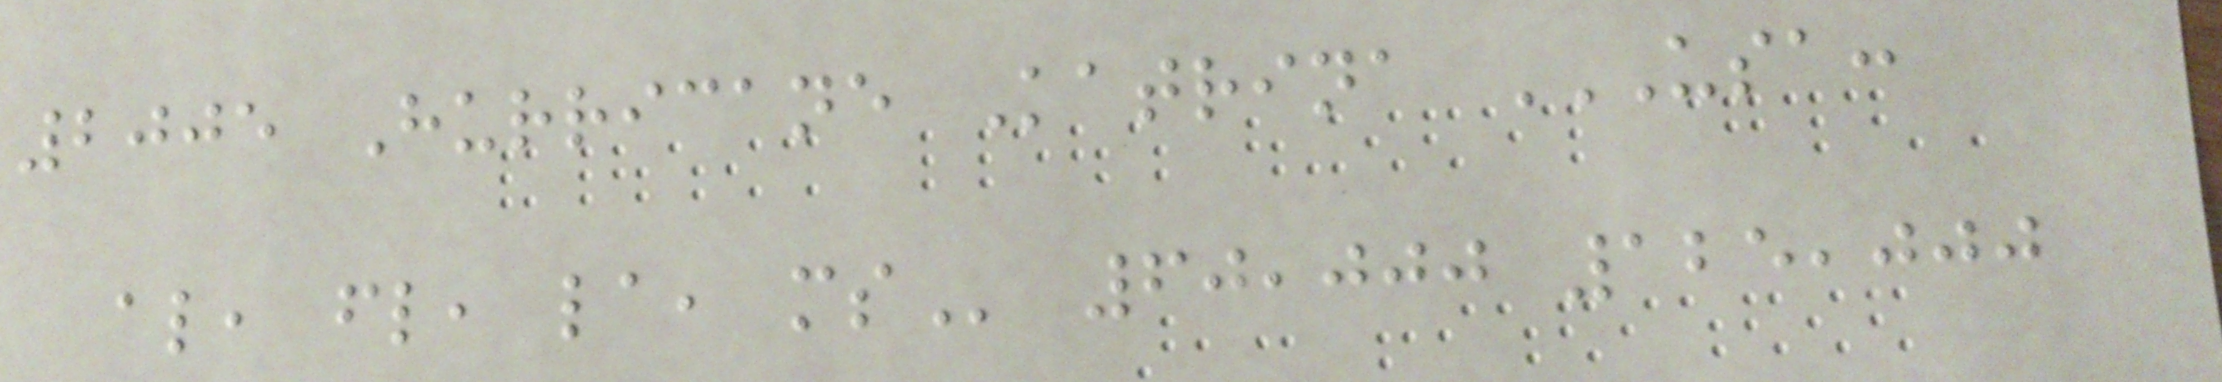2005 Hurricane Katrina USA:
AL, FL, LA, MS 60,000 125,000
